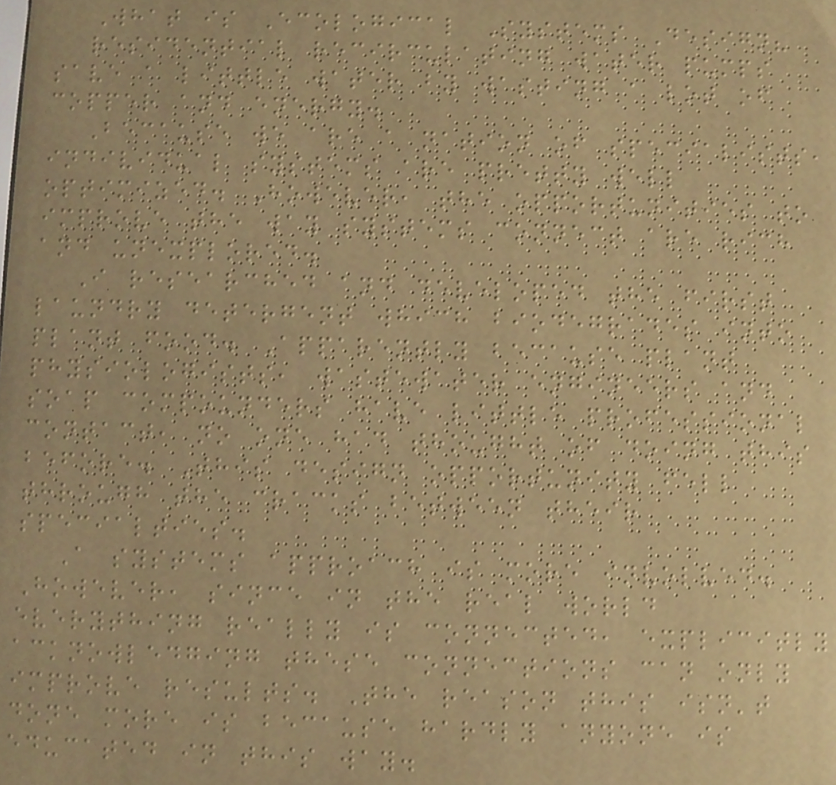What is Ecological Systems Design?
residential recirculating water pumps
save a little water by wasting a lot of
copper and energy.
Because we are a nation of specialists,
individual systems are pretty well
optimized. However, the opportunities to
improve the way systems connect are rich
and unexplored.
I researched and developed the first
laundry detergent which biodegrades into
plant food. Apparently because plant
physiologists, wastewater engineers and
soap compounders have little professional
contact, no one had thought of doing this
before. This design opportunity fell
through the cracks between their
specialties.
A systems approach is more involved.
However, since in the real world
everything really is connected, explicitly
acknowledging these connections can only
improve results. The reason this isn't
done more is because hardly anyone is
educated in this way.
